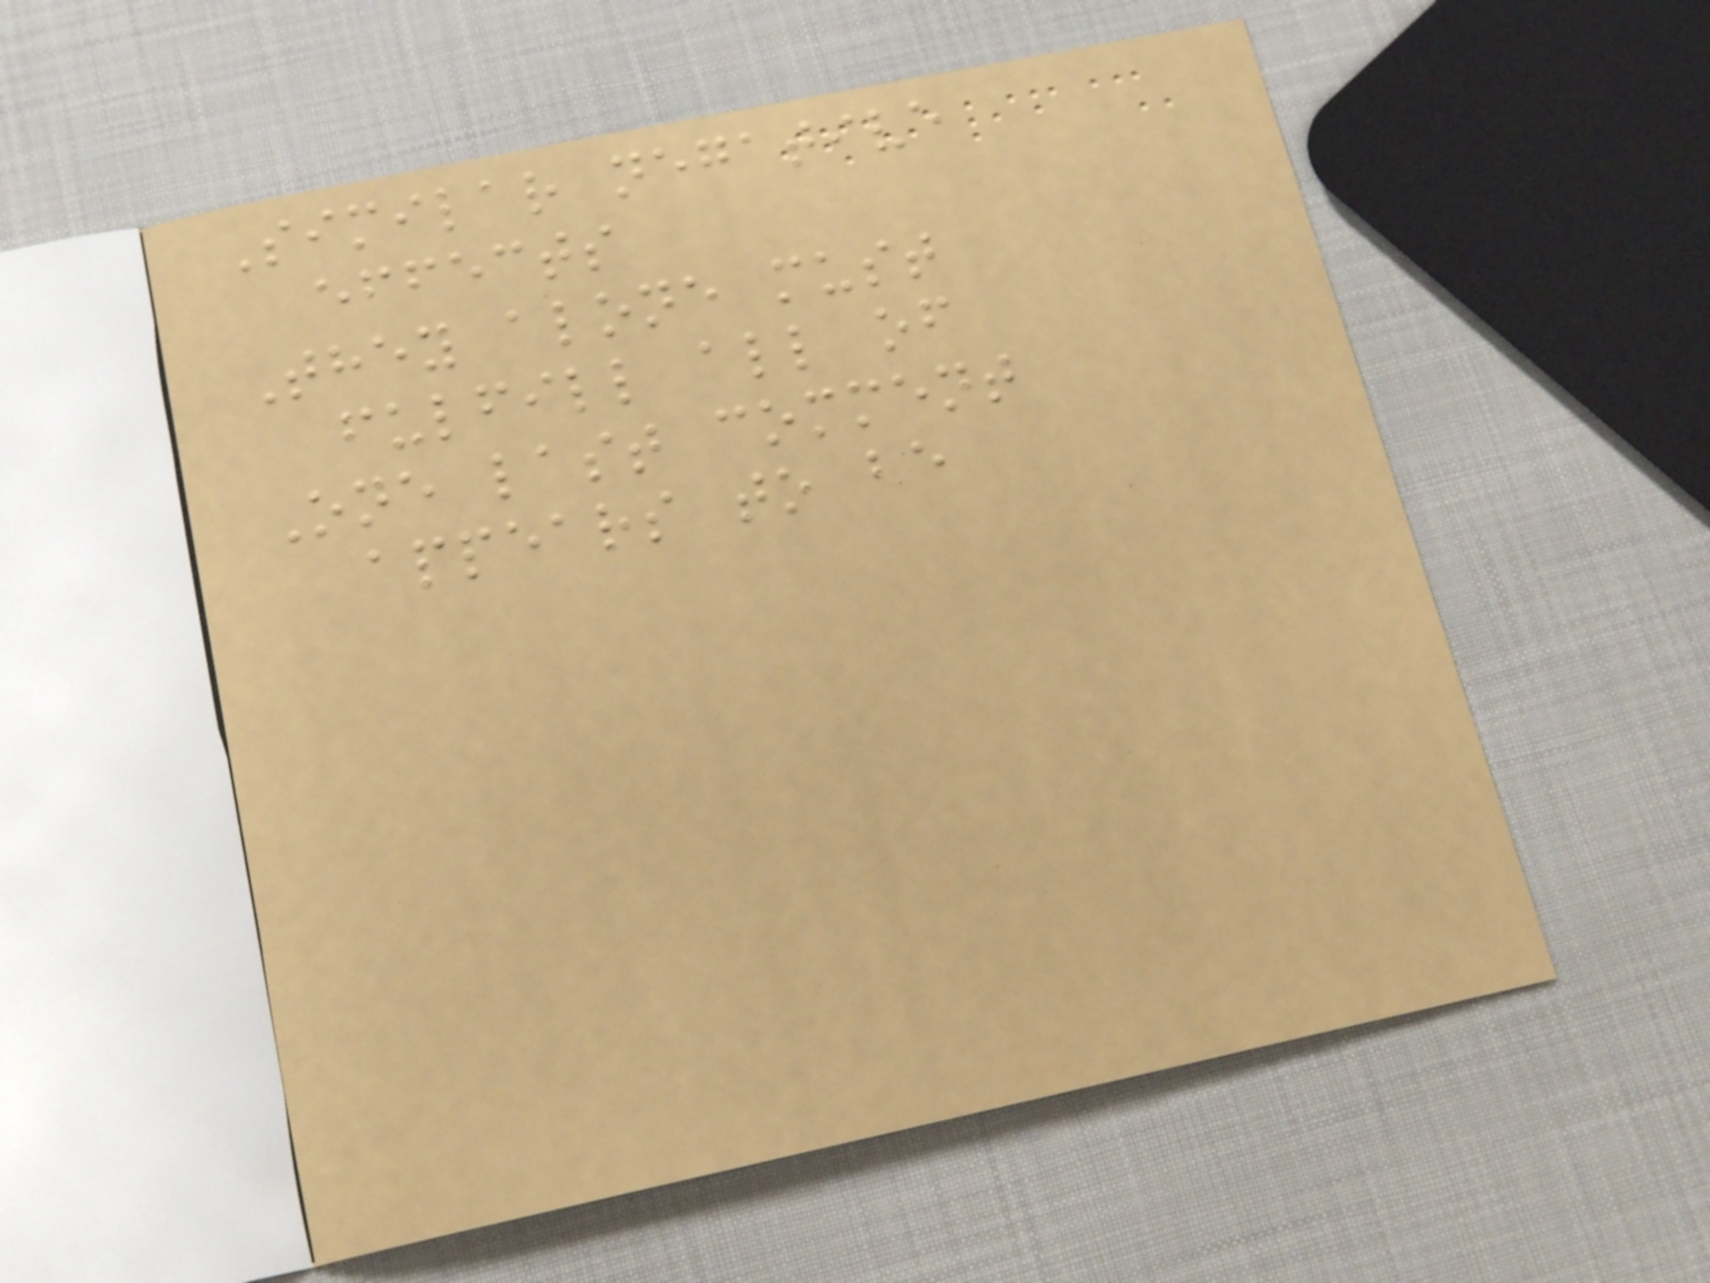Similar negative
effects
They alone must
fulfill all of
One last comment
appears to be
